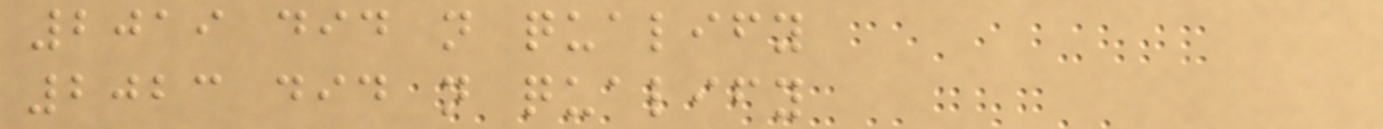2019 did not qualify
2023 did not qualify
